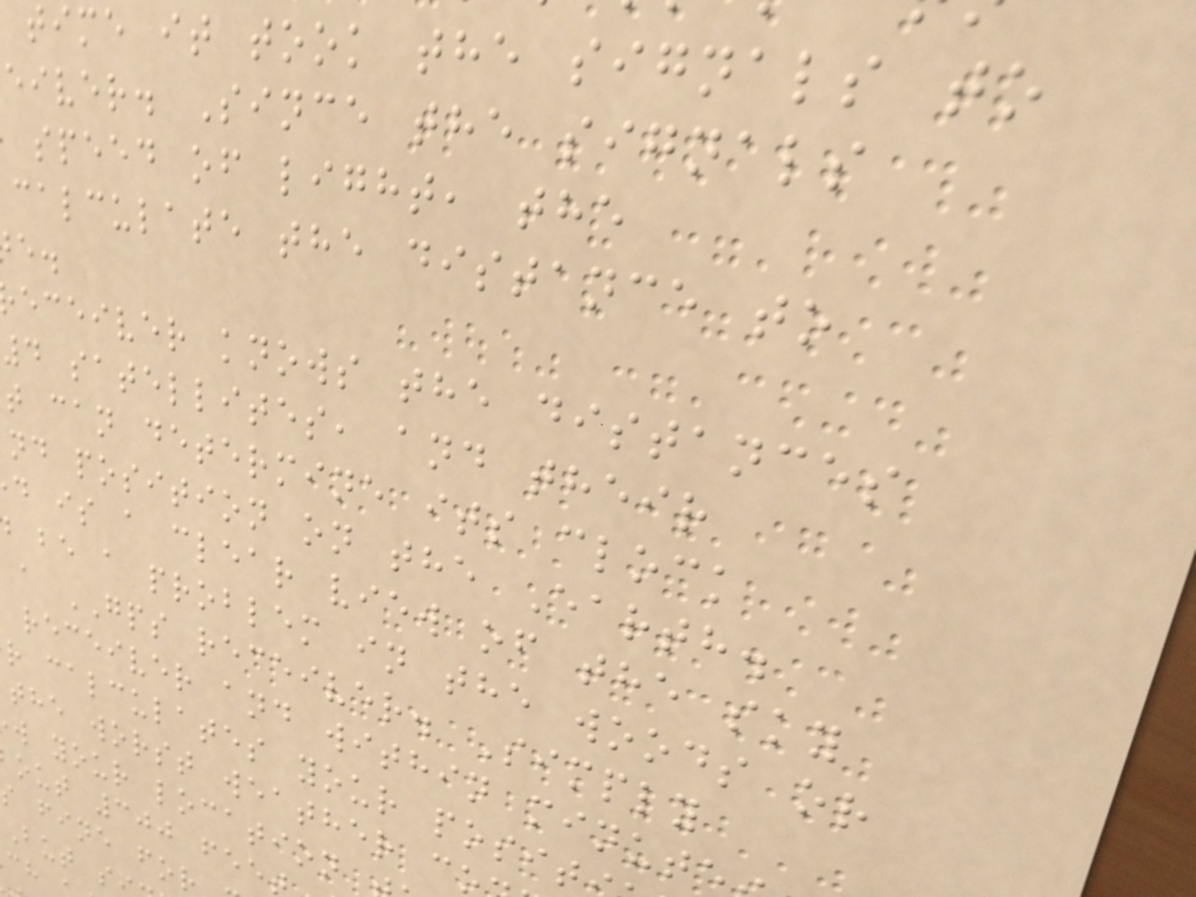time it took the signals to
eiver. Since the signals
speed of light, the
calculate the distance to
eceiver knows the distances
4 satellites, and their
t can determine its clock
nd position on the Earth.
d is a clear view of the sky
be a problem in the woods or
a GPS receiver. Simply
receiver and within minut
r calculates your posit
the worst weather c
w your location
out 300 fee
